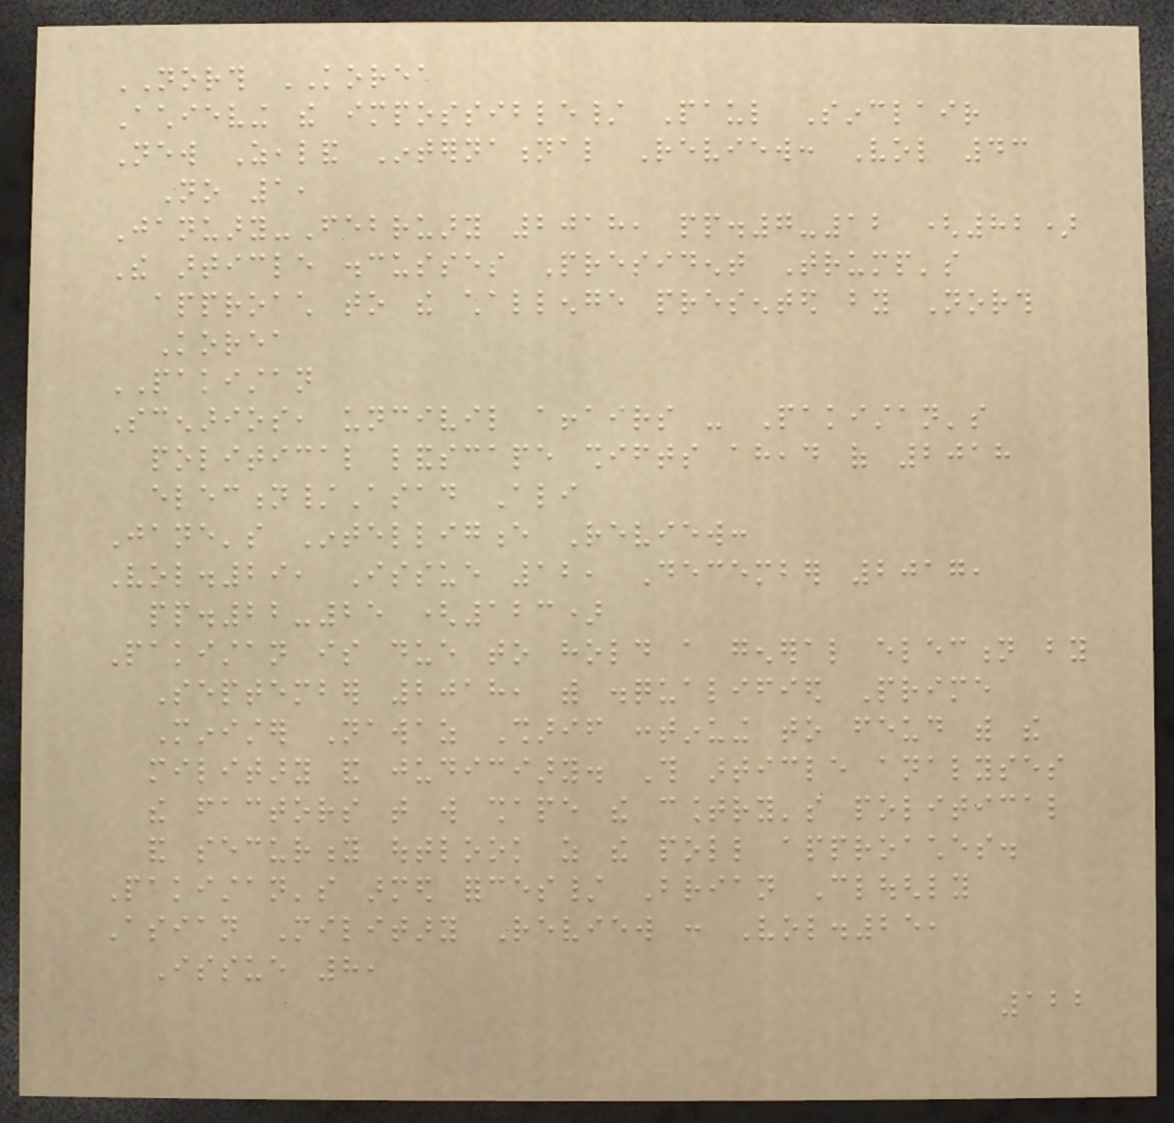NORTH KOREA
Achieving the impossible/ Paul Sinclair
New Zealand International Review: Vol 43
No 1,
January-February 2018, pp.7-12 (82)
The article discusses President Trump's
approach to the challenge presented by North
Korea
PAKISTAN
Scenarios, uncivil affairs - Pakistan's
political landscape shifts ahead of 2018
election/Asad Ali
Jane's Intelligence Review:
Vol.29, Issue 12, December 2017,
pp.22-25 (123)
Pakistan is due to hold a general election by
September 2018, with disqualified Prime
Minister Nawaz Sharif continuing to feud with the
military and judiciary. This article analyses
the factors that will shape the country's political
and security outlook as the poll approaches.
Pakistan's armed forces/ Brian Cloughly
Asian Military Review : Vol.25,
Issue 8,
122
